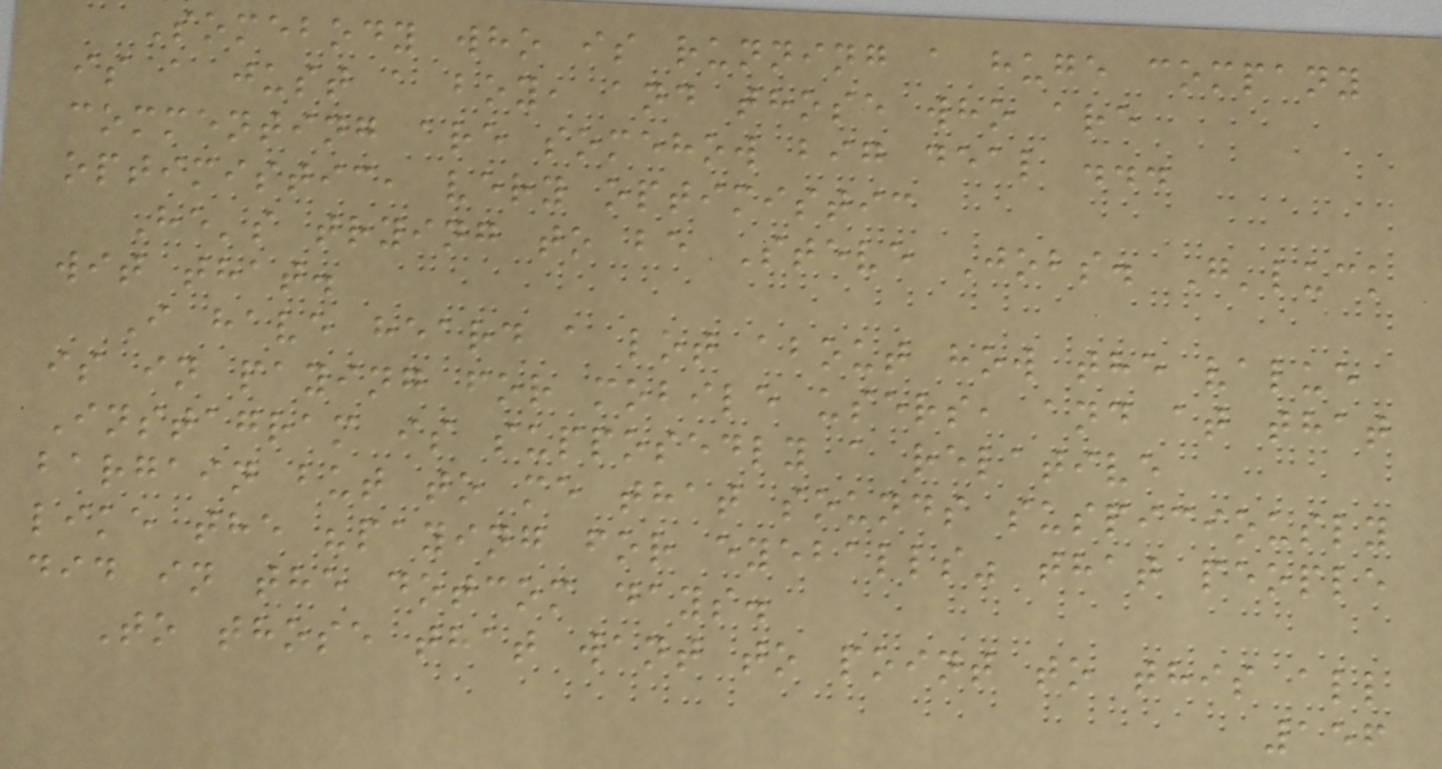Somebody who is running a huge company
is a just a boy, and those who are
commenting are somehow big deal ...
optimistic, very optimistic
He's trying to be Steve Jobs. G'luck
wit that.
I have heard a lot about how the value
is in paying for mobile users, and at that
Instagram is supposedly a relative
bargain but to me that sounds suspiciously
like the "paying for eyeballs" that people
did in the dotcom days.
To those that want to point to this all
156
